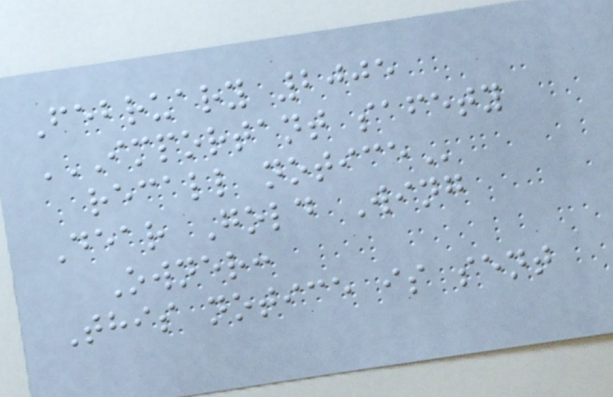February 2005
IMPORTANT SAFETY
RECALL NOTICE
Dear Gold Wing
Owner:
This notice is sent
